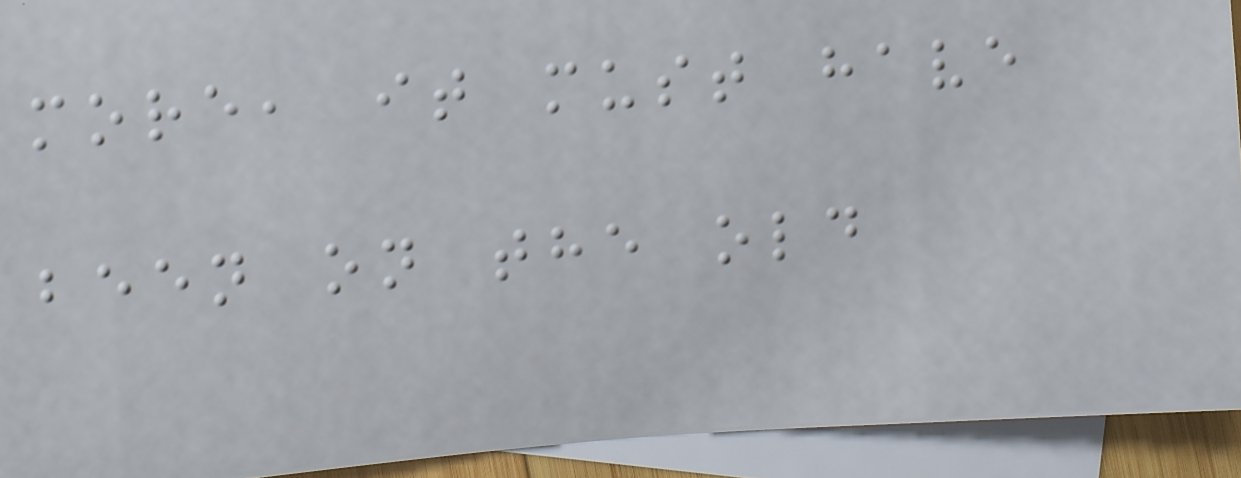more, it must have
been on the old
